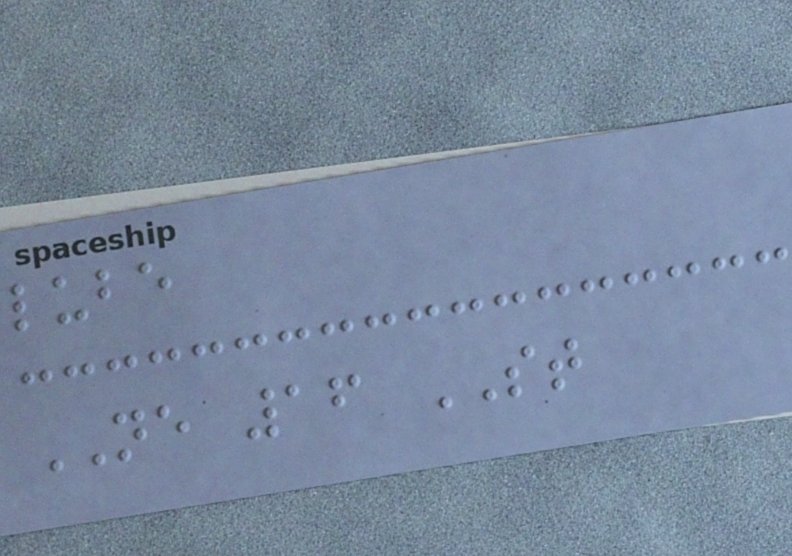lube
NE 16 ST
